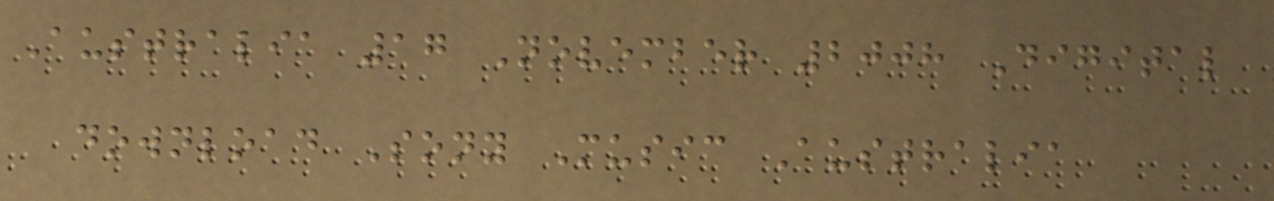Australia 17 November 2008 Digital
download Sony Music Australia
